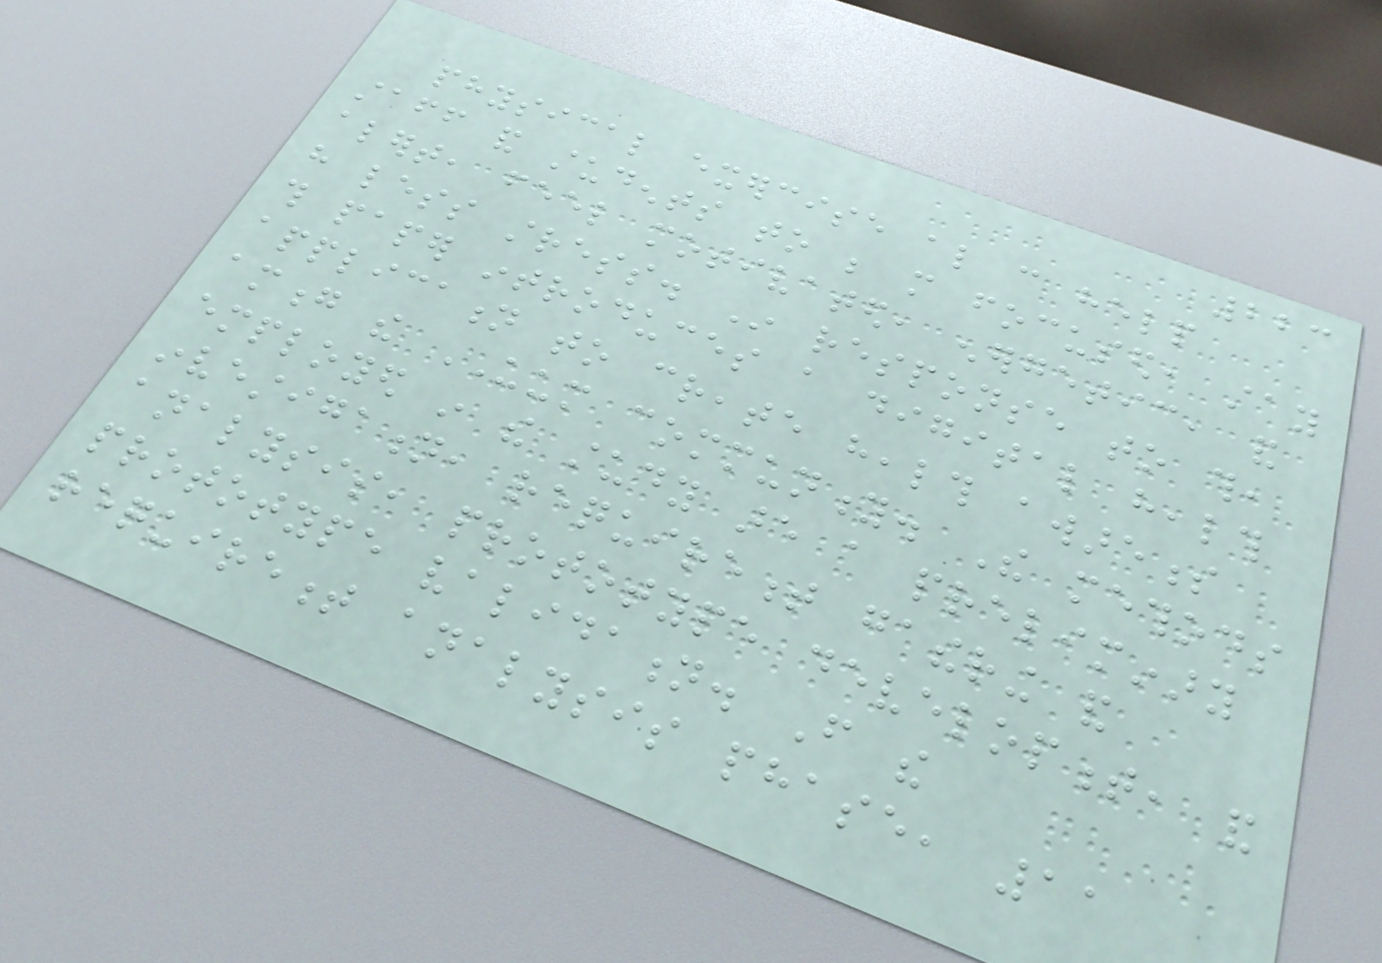223
physical exercise also can help
staff and students to be more focused, stay
alert, feel motivated, energetic, and
have less stress. In response to this,
this paper introduces a digital health
application to create health awareness
among the UUM community. The methods
employed in the study are a preliminary
investigation, requirement gathering and
analysis, prototype development, and
prototype validation. From the
requirement analysis phase, 11
